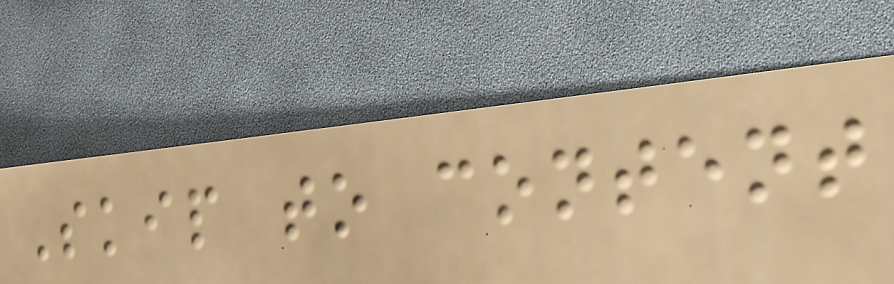Skip to content
